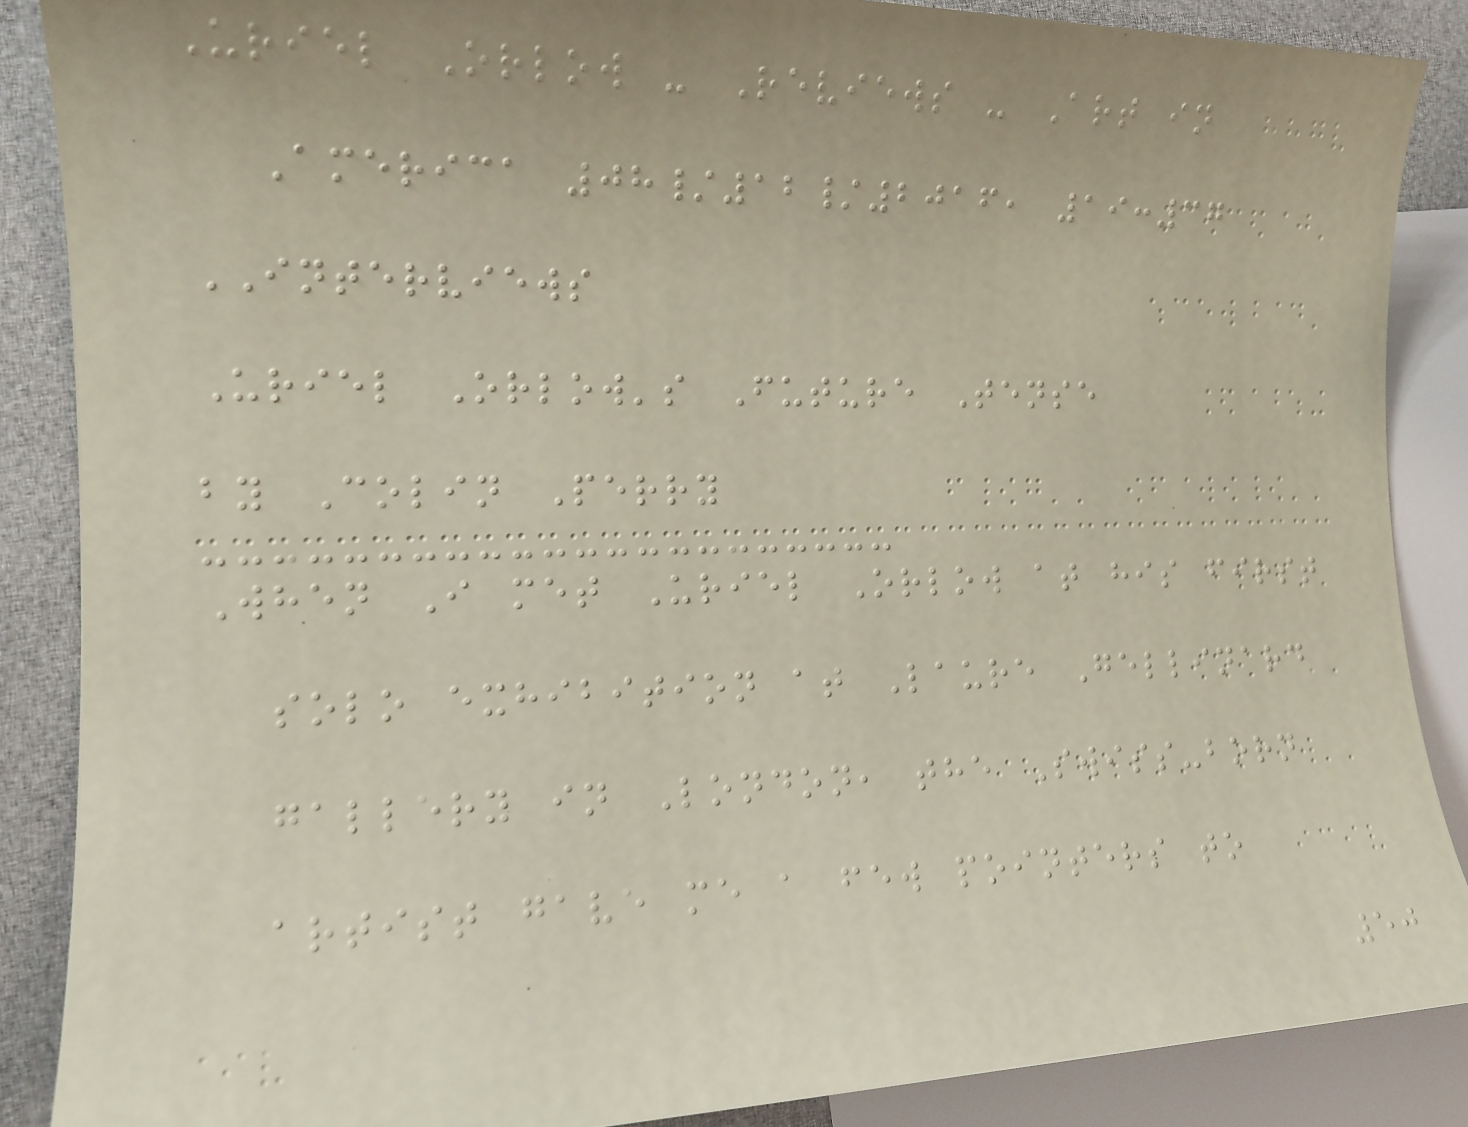Uriel Orlow - Reviews - Art in
America 08/12/2016, 19:37
INTERVIEWS
Uriel Orlow's Future Tense
by Colin Perry
When I met Uriel Orlow at his first
solo exhibition at Laure Gellinard
gallery in London, the Swiss-born
artist gave me a few pointers to
50
